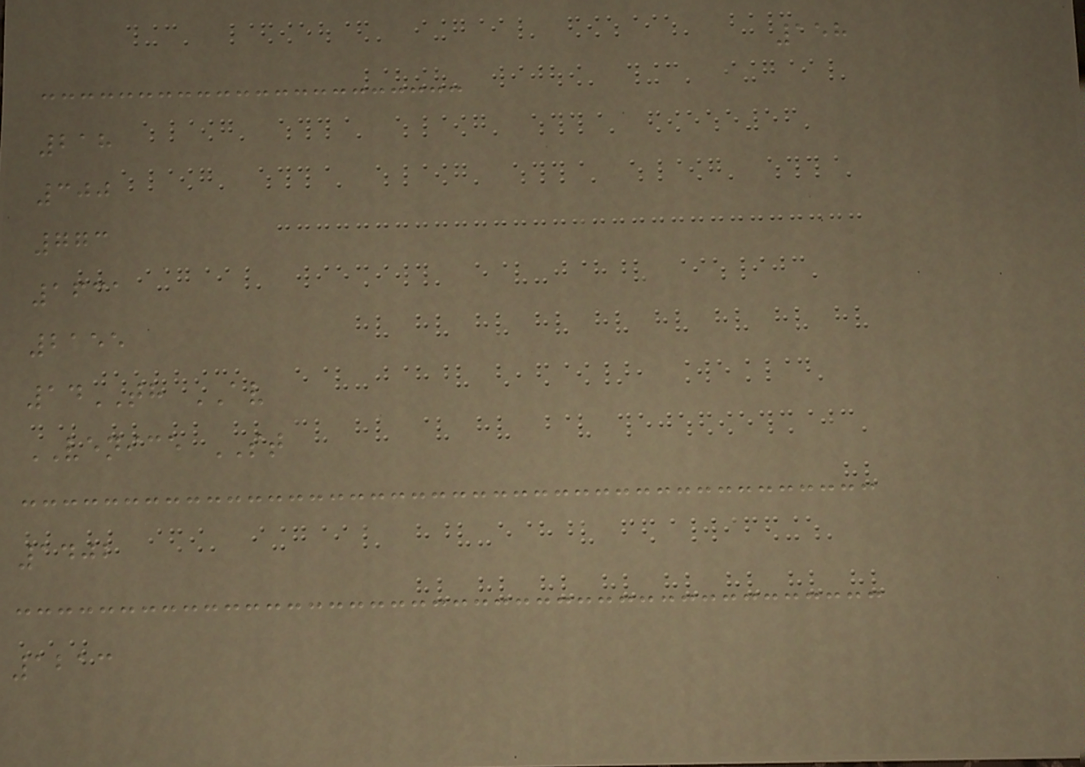158
218
300
773
1631
2155
14TH AV
VENICE ST
1402
1213
